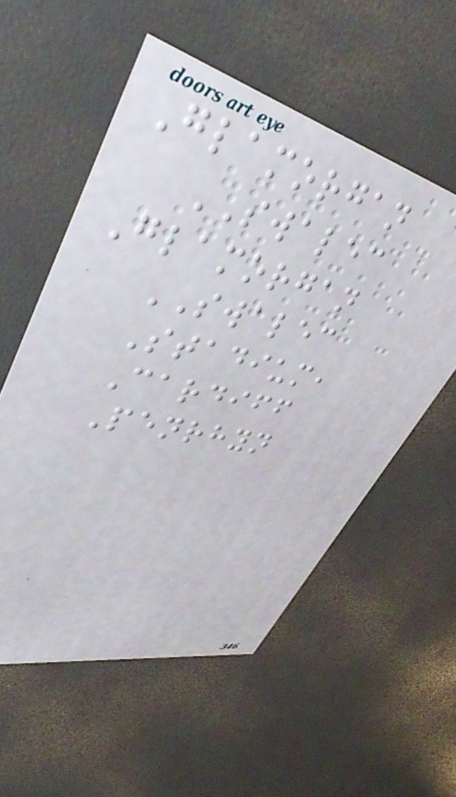Glamorgan
SWALEC
Glamorgan
SWALEC
Stadium,
Cardiff
Penrhyn
